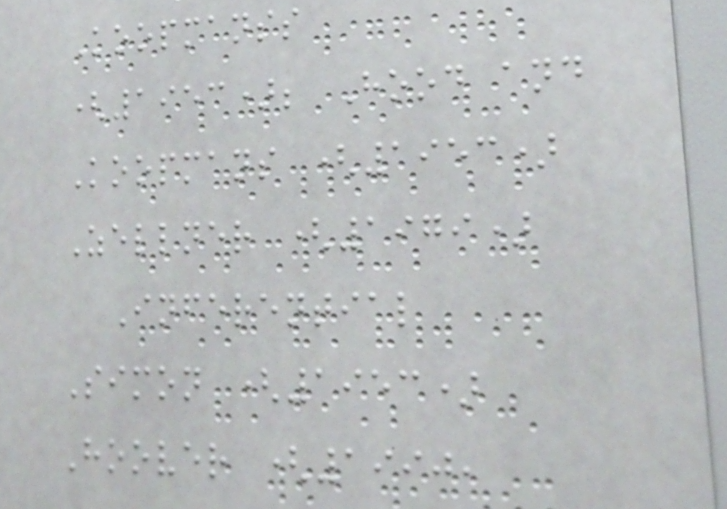Koopmanss
(1953); Hood and
Koopmans (1953)
Zellner (1979)
Inferential
Simon (1953)
Hoover (1990,
